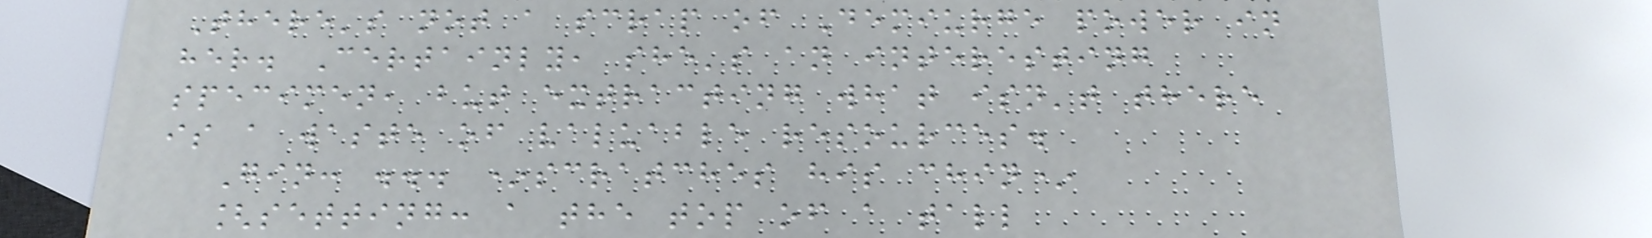There's not a scrap of Demiurge power in
her. Certainly, she's an interesting
specimen, but extracting what isn't there
is a waste of valuable resources.
Gin: ... *scratches his chin*
[setting: a the top of a tall
